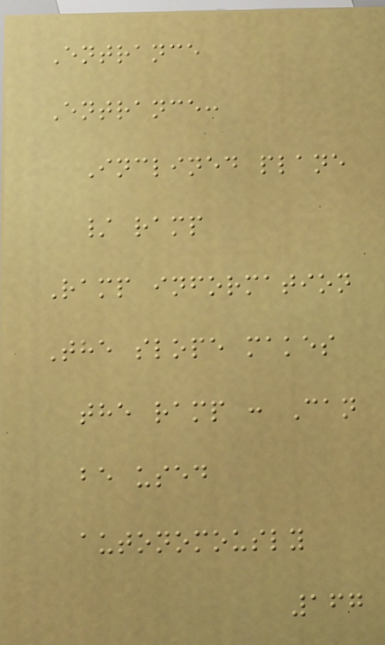Entrance
Entrance:
Inclined plane
/ ramp
Ramp information
The slope makes
the ramp : Can
be used
autonomously
167
